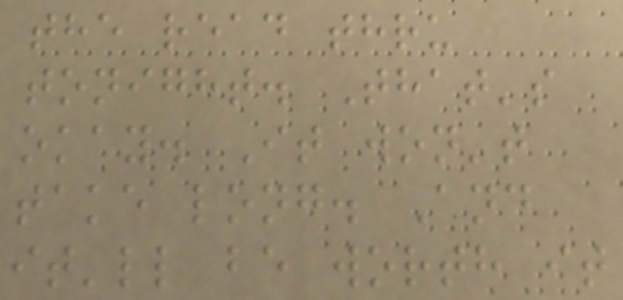the read thru
tonight. That's
okay. It won't
take long. And
it'll be worth it
